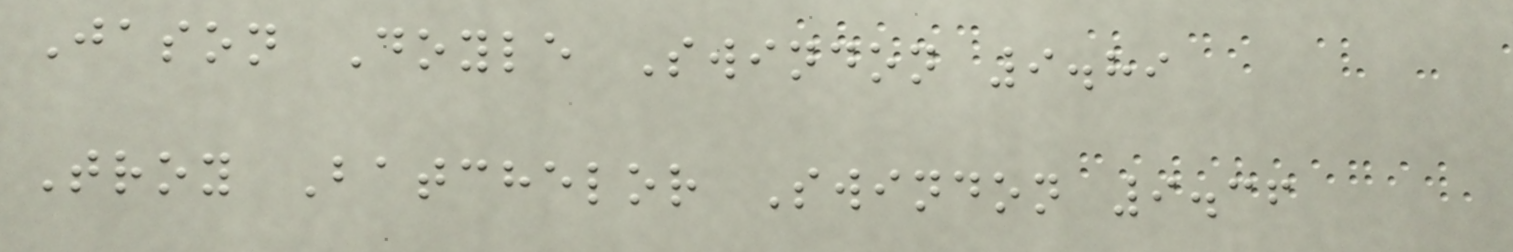Jason Doyle Swindon 9.89
Troy Batchelor Swindon 9.36
